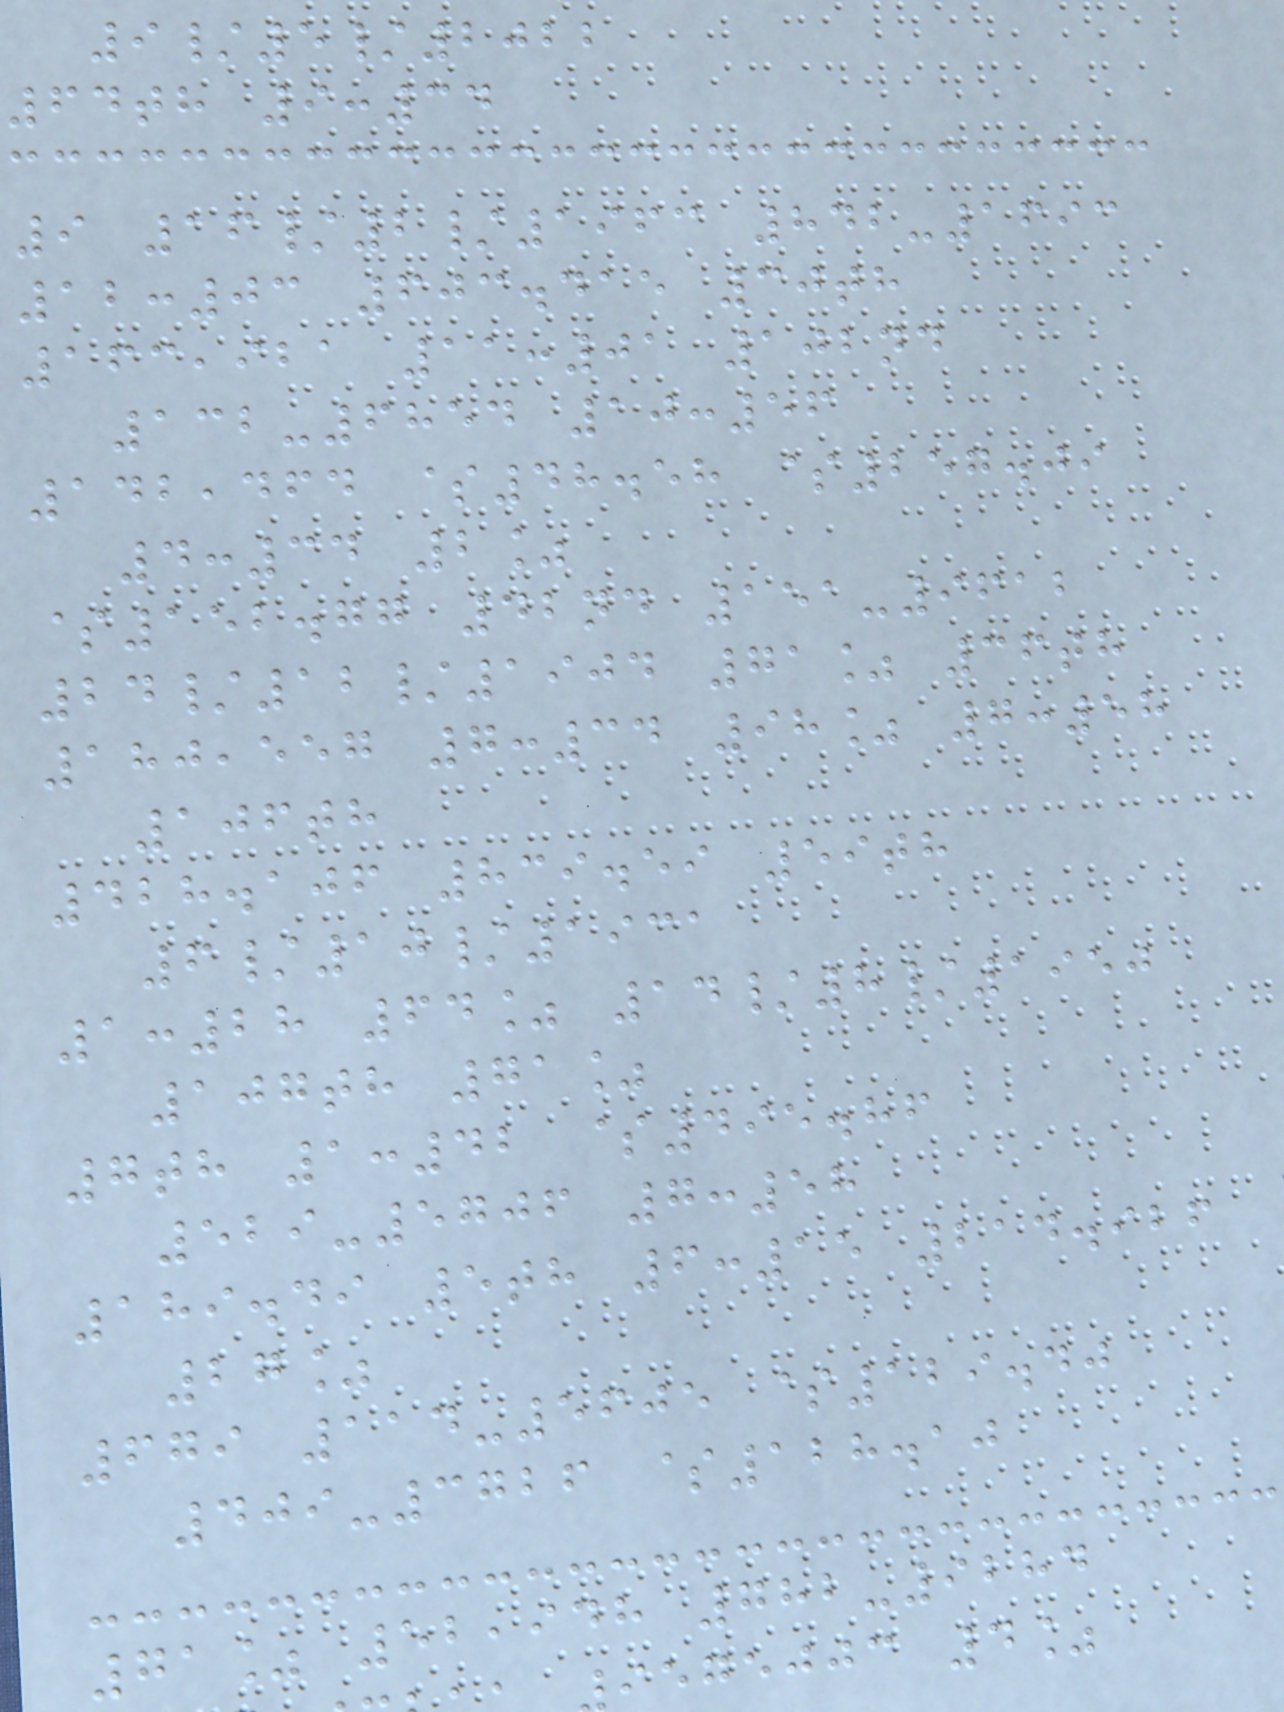9/5/2022
64th 9:34
9 16/2/1963 842-1693
12:03 603.415 30th
163,921 11:01 102nd
132-6854 10:56
142,464 $48.58 $257.09
4:34 2%
$152.77 42nd 151-9612
24/12/1904 71% 36th
180,557 7:34 98% 7:58
106th
428.106 839.59 59th
6/10/1931
1:28 64% 14/8/1950
107th 71%
7th 1:42 $495.86
529-5706 7:58
189.49 5th 6:15 214.926
27%
679 114-5605 $129.40
409-3726 $128.10
71% 52,948 782-9284
iegejjc 4%
